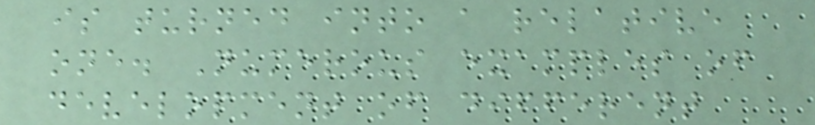is turned into a relative
one. Numerous examples of
development of different
